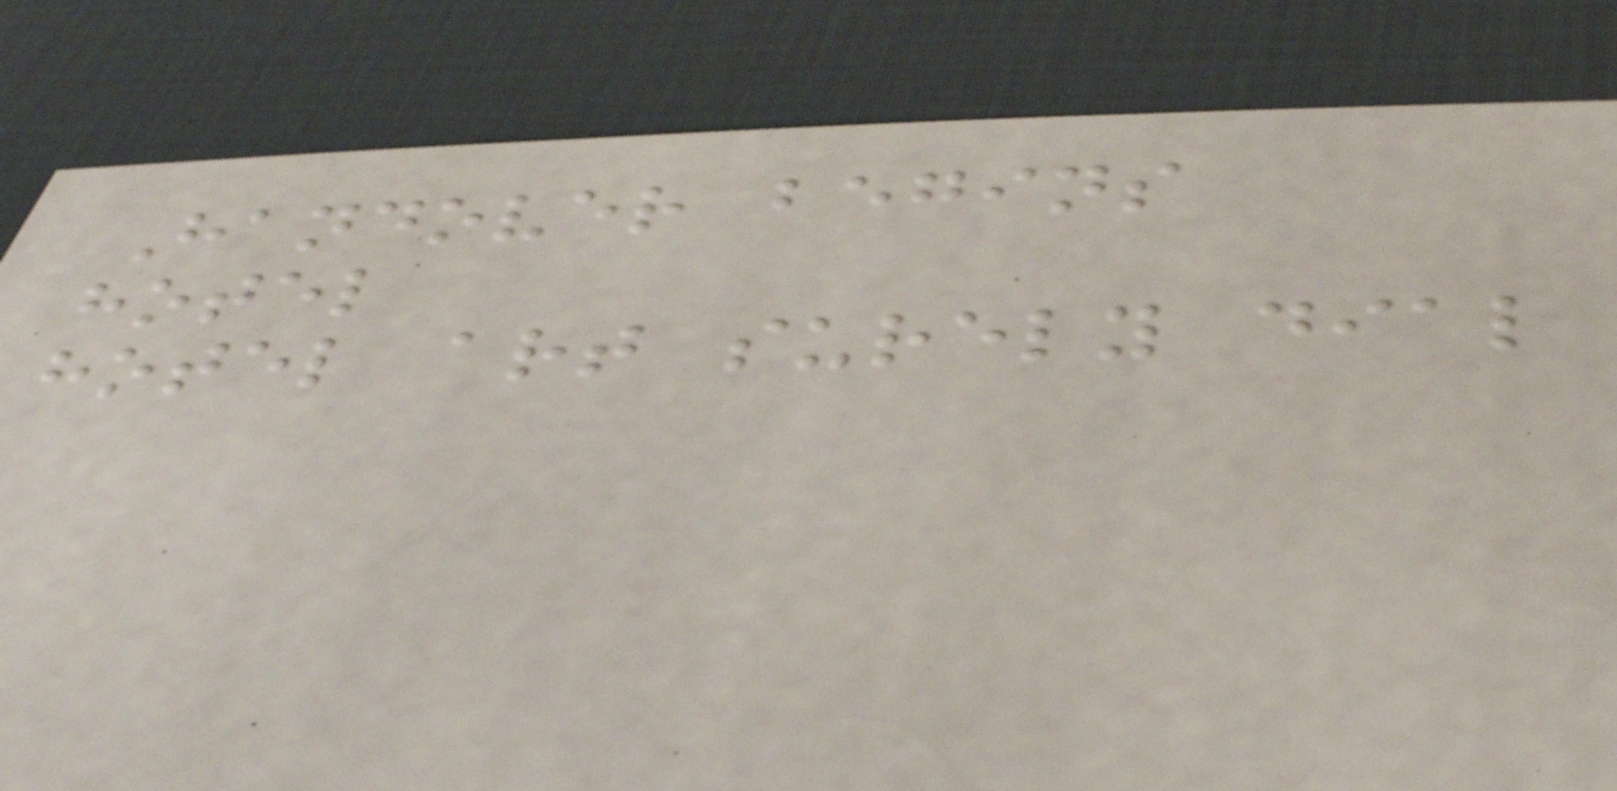Handover begins
hotel
hotel art surely dial
